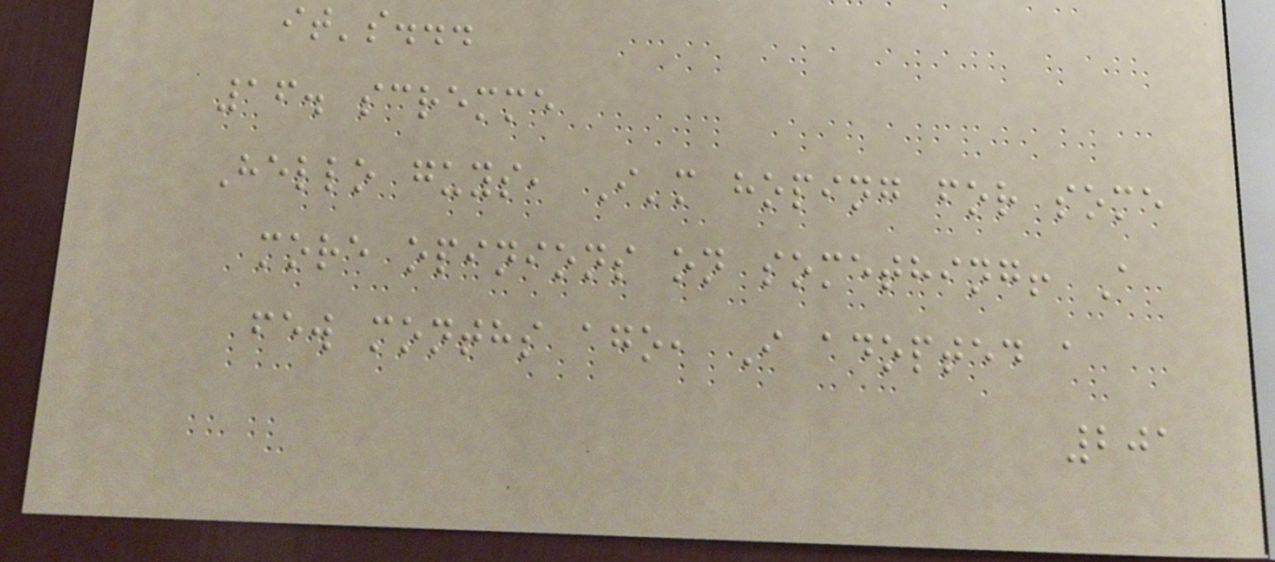it's...
16. scremme
Hello guys, I'm hoping for some
more opinions on something! A
few months ago, I adopted a
201
